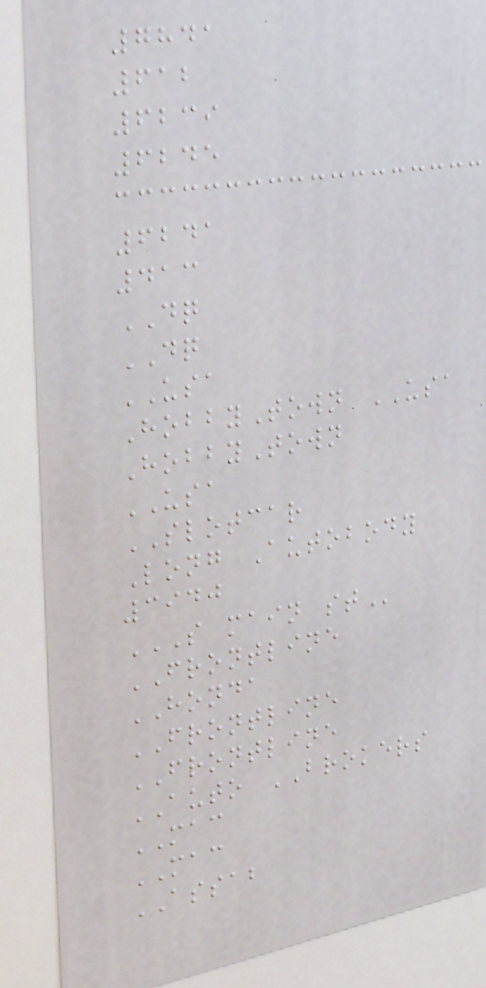7841
612
6239
6245
6241
413
DQ
DQ
USA
HobbyTown USA
HobbyTown
USA
SLOTCAR
Long Autobody
3940
S MAIN ST
FRONTLINE
HONDA
FRONTLINE
FRONTLINE
AUTO BROKERS
MAC
MAC
ASSAB
